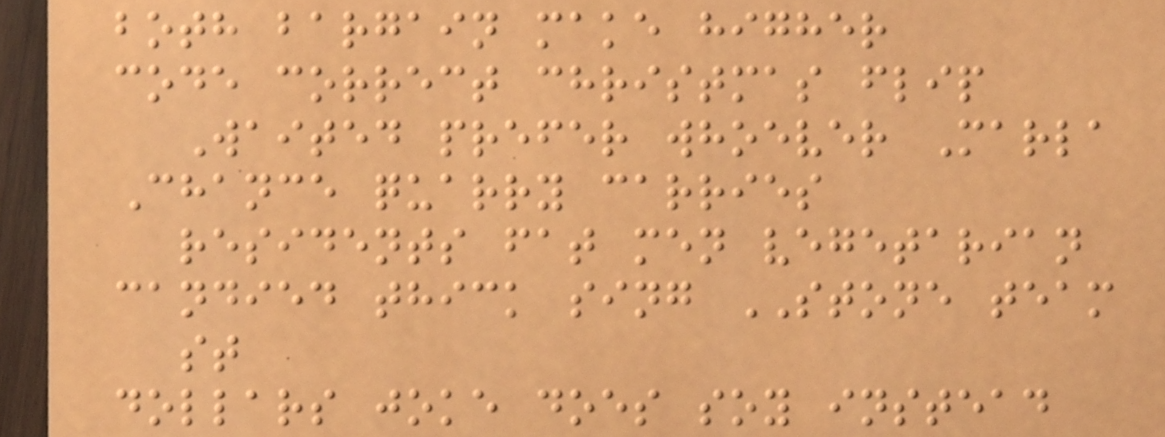both bargain make higher
code correct christmas flip
Waited prefer whoever Marla
Chance quarry carries
residents fat men vegetarian
candied thick sing STONE team
st
dollars joke does soy instead
